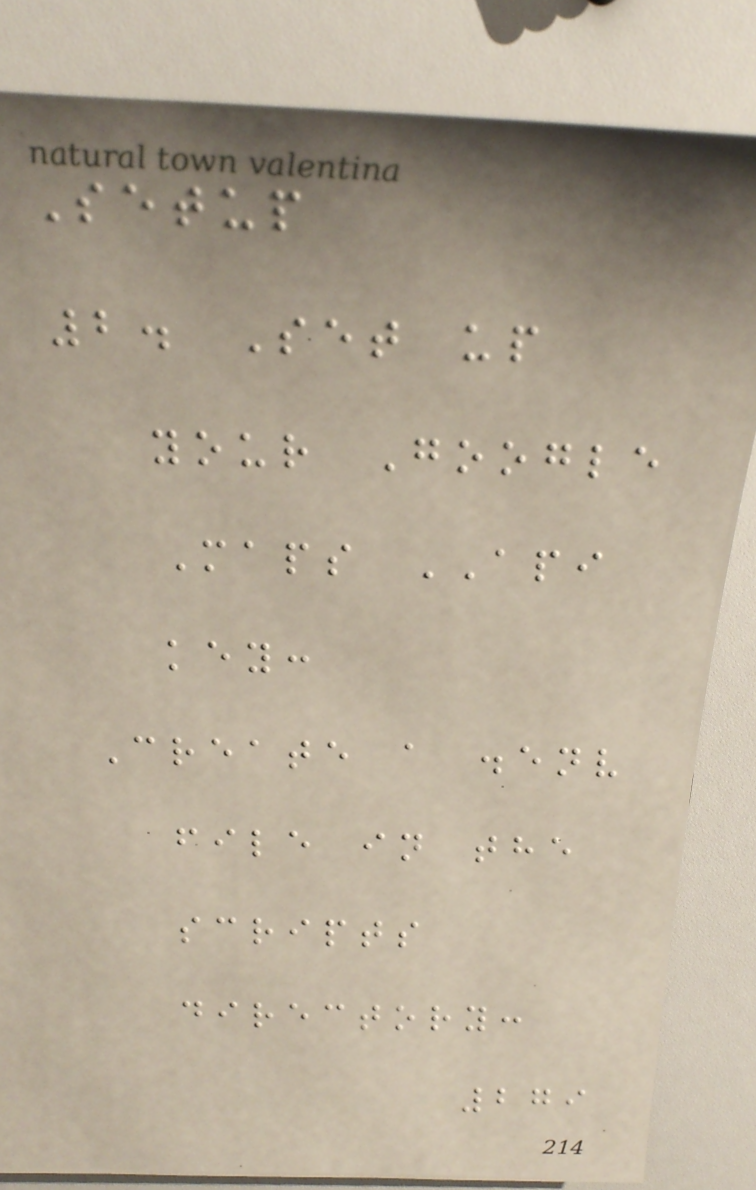Setup
2. Set up
your Google
Maps API
key:
Create a .env
file in the
scripts
directory:
279
